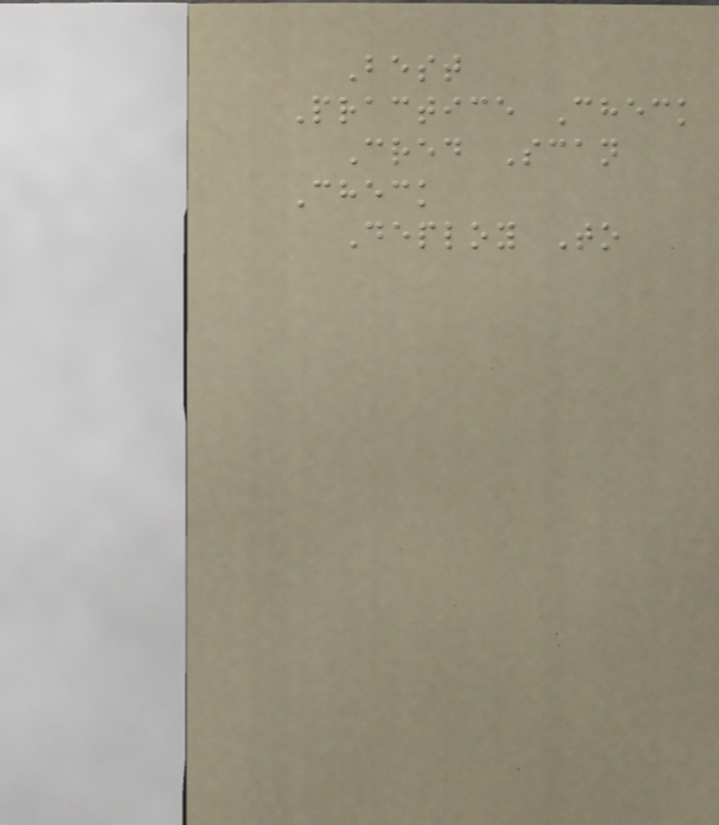Best
Practice Check
Cred Scan
Check
Deploy To
